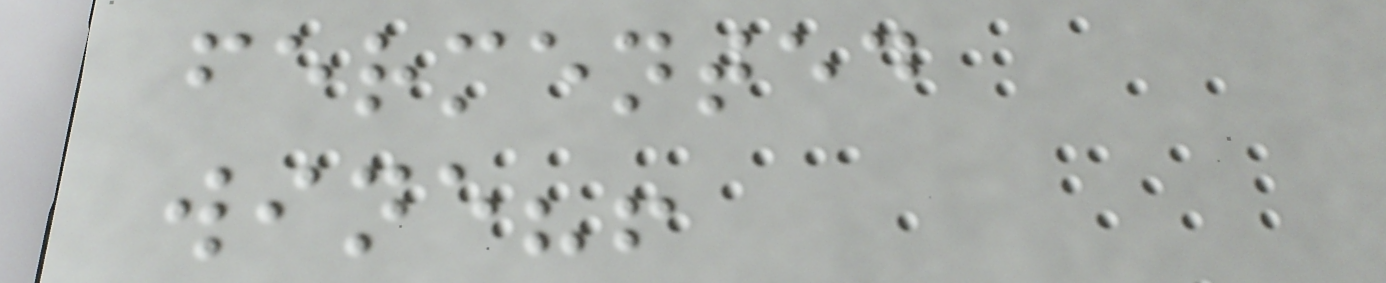fermented
wine?!
